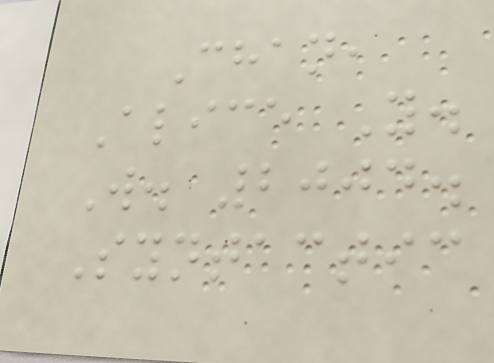Chan,
Alice Y.
W. 2004.
Syntactic
